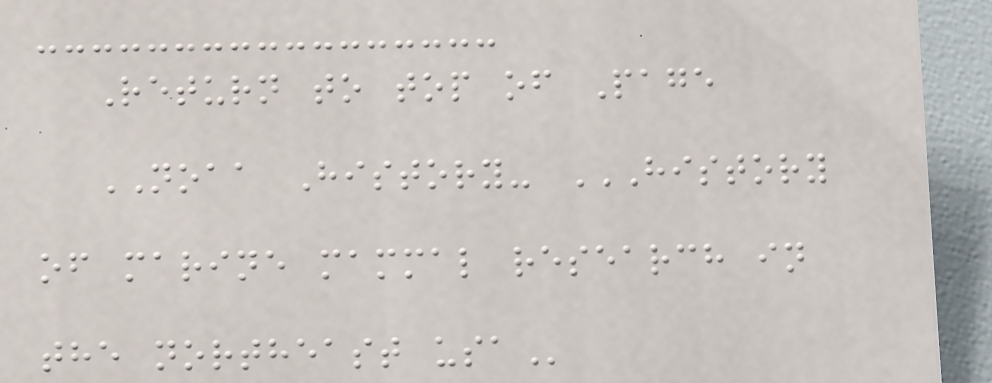Return to top of Page
NOAA History- HISTORY
OF MARINE MAMMAL RESEARCH IN
THE NORTHEAST USA
